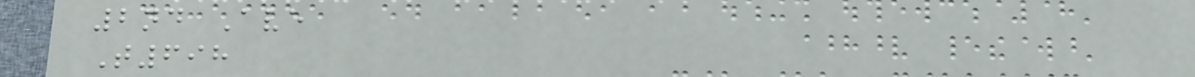2nd Ave
T698
